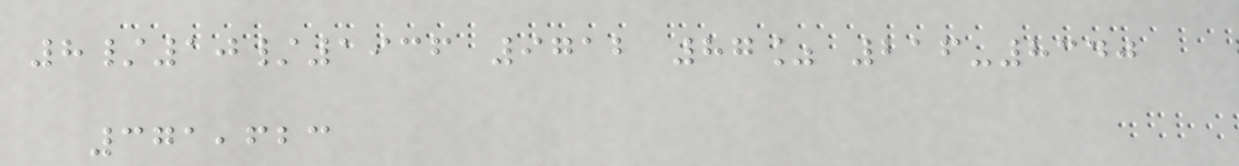8/10/1936 9712 87% 216-8340
371,623
